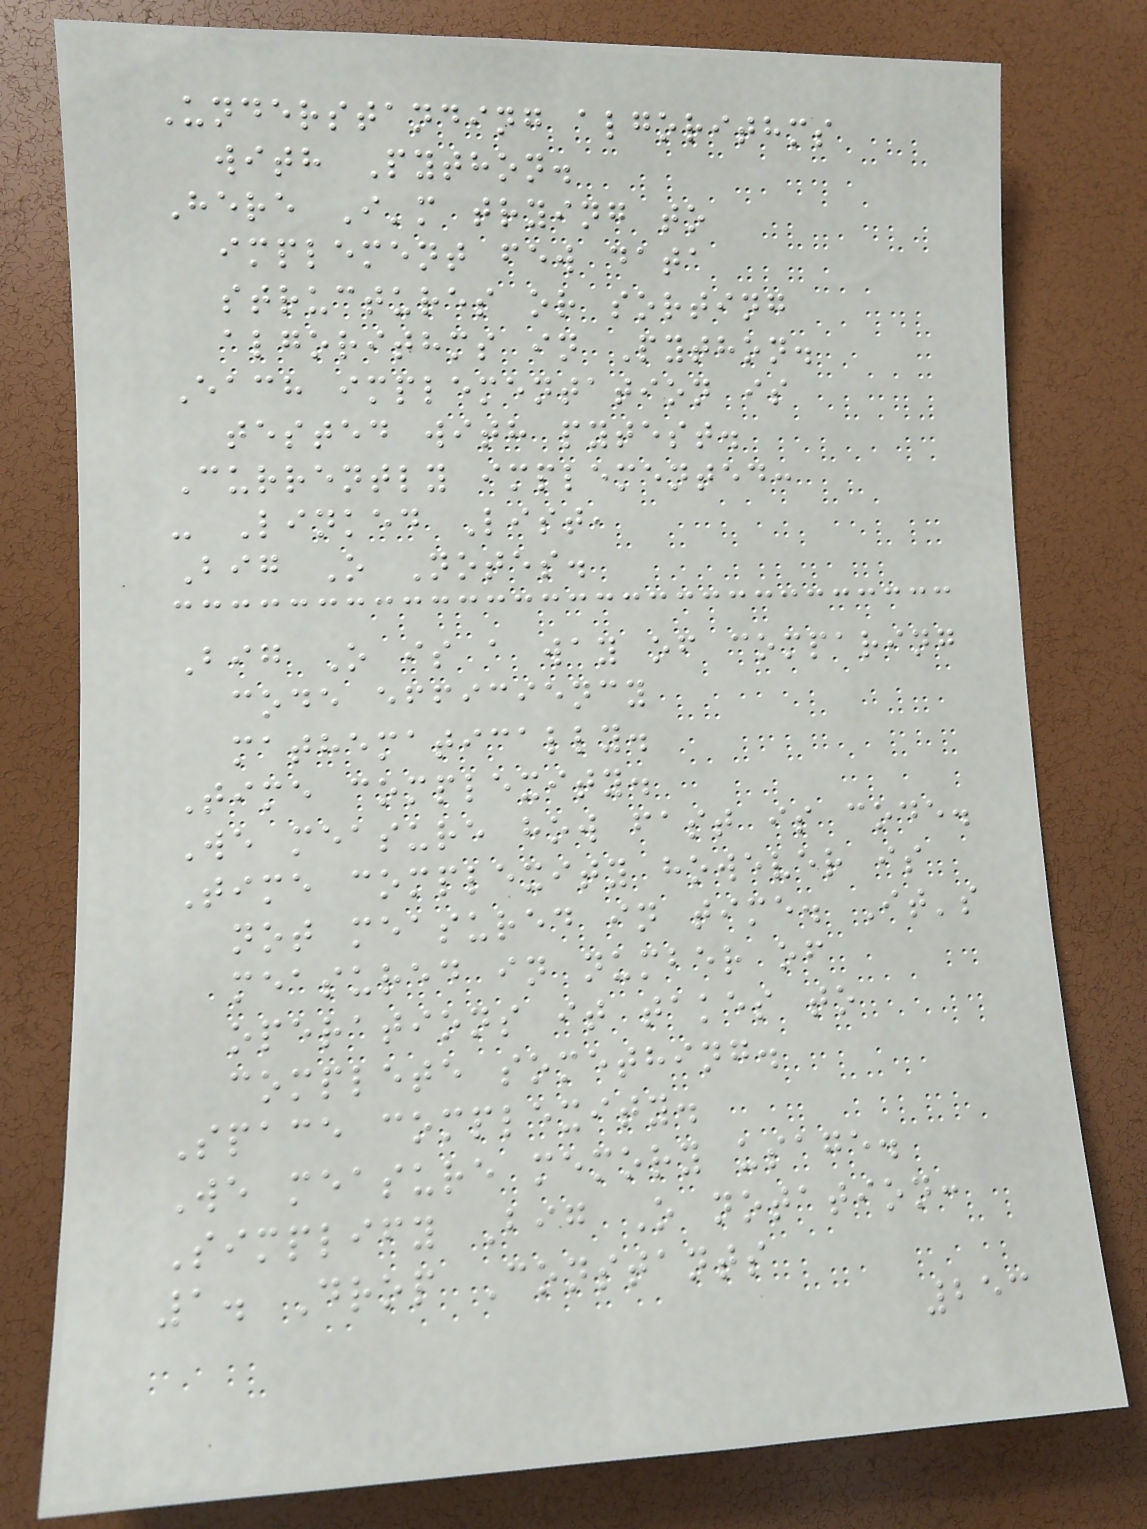Understanding algorithms
with Python.
Here I'm trying to
implement few data
structures or sorting
algorithms in Python.
Each implementation is
tested with pytest.
Currently implemented:
- Linked List,
Big O Notes.
Big O is a way of comparing
code efficiency
mathematically.
Time complexity.
We measure how fast is code.
Time complexity however is
not measured in time. It's
measured in number of
operations it takes to
complete something.
Space complexity.
We measure memory usage.
Simplify Big O notation:
1. Drop Constants
253
